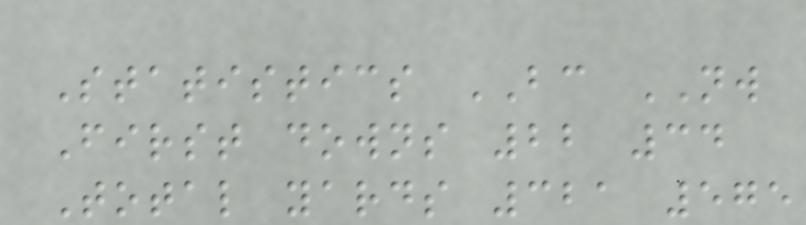Statistics BC NW
First downs 22 34
Total yards 321 575
